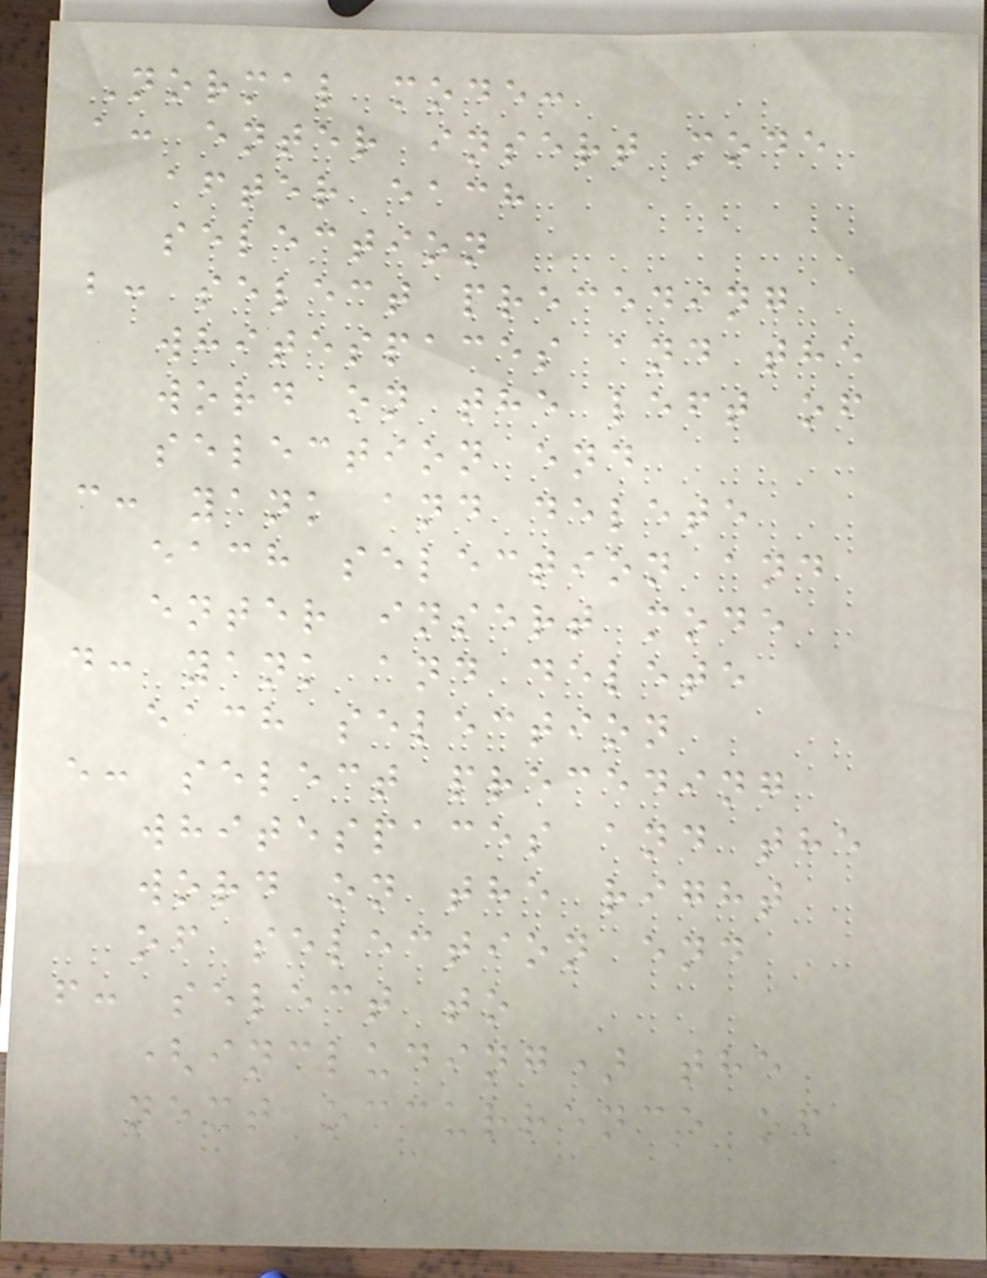Normal mode:
a: enter insert mode
after each
selection
b: select preceding
whitespaces and the
word on the left of
selection end
c: yank and delete
each selection and
enter insert mode
d: yank and delete
each selection
e: select preceding
whitespaces and the
word on the right
of selection end
f: select to
(including) the
next occurrence of
